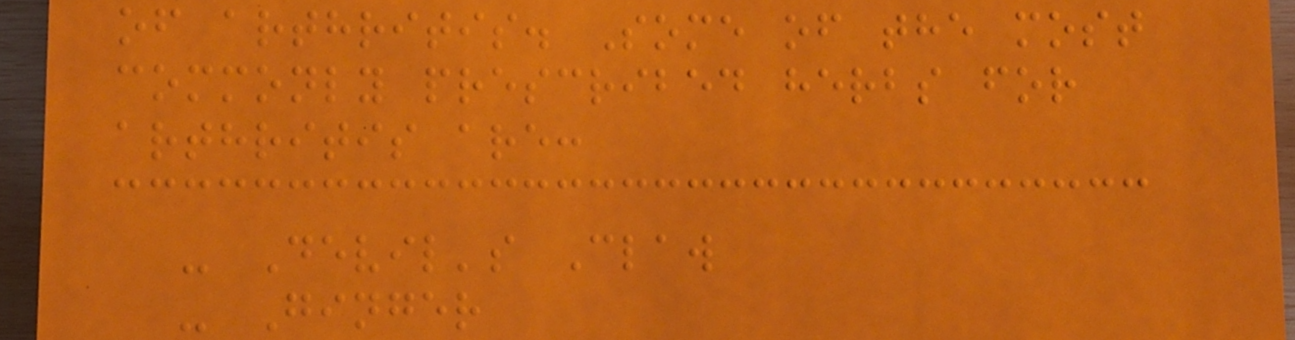of arthritis. Some of the most
commonly prescribed herbs for
arthritis are:
- Devil's Claw
- Ginger
